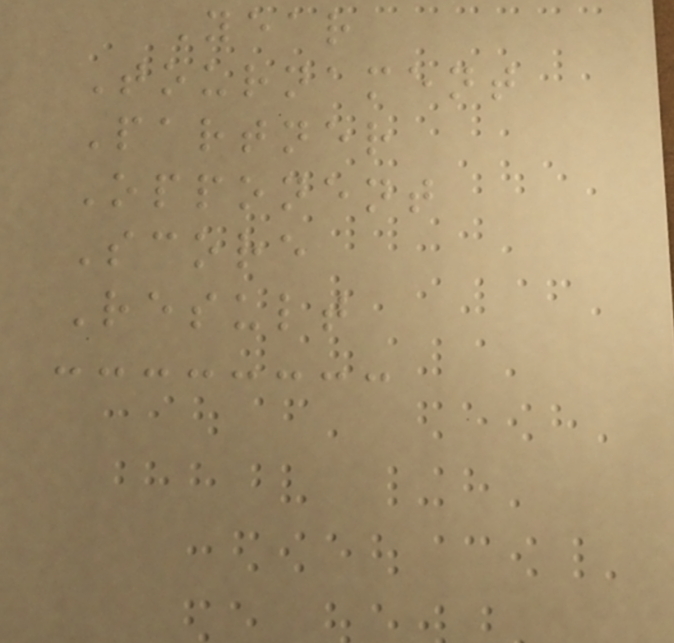Year
Tournament
Partner
Opponent
Score
Result
